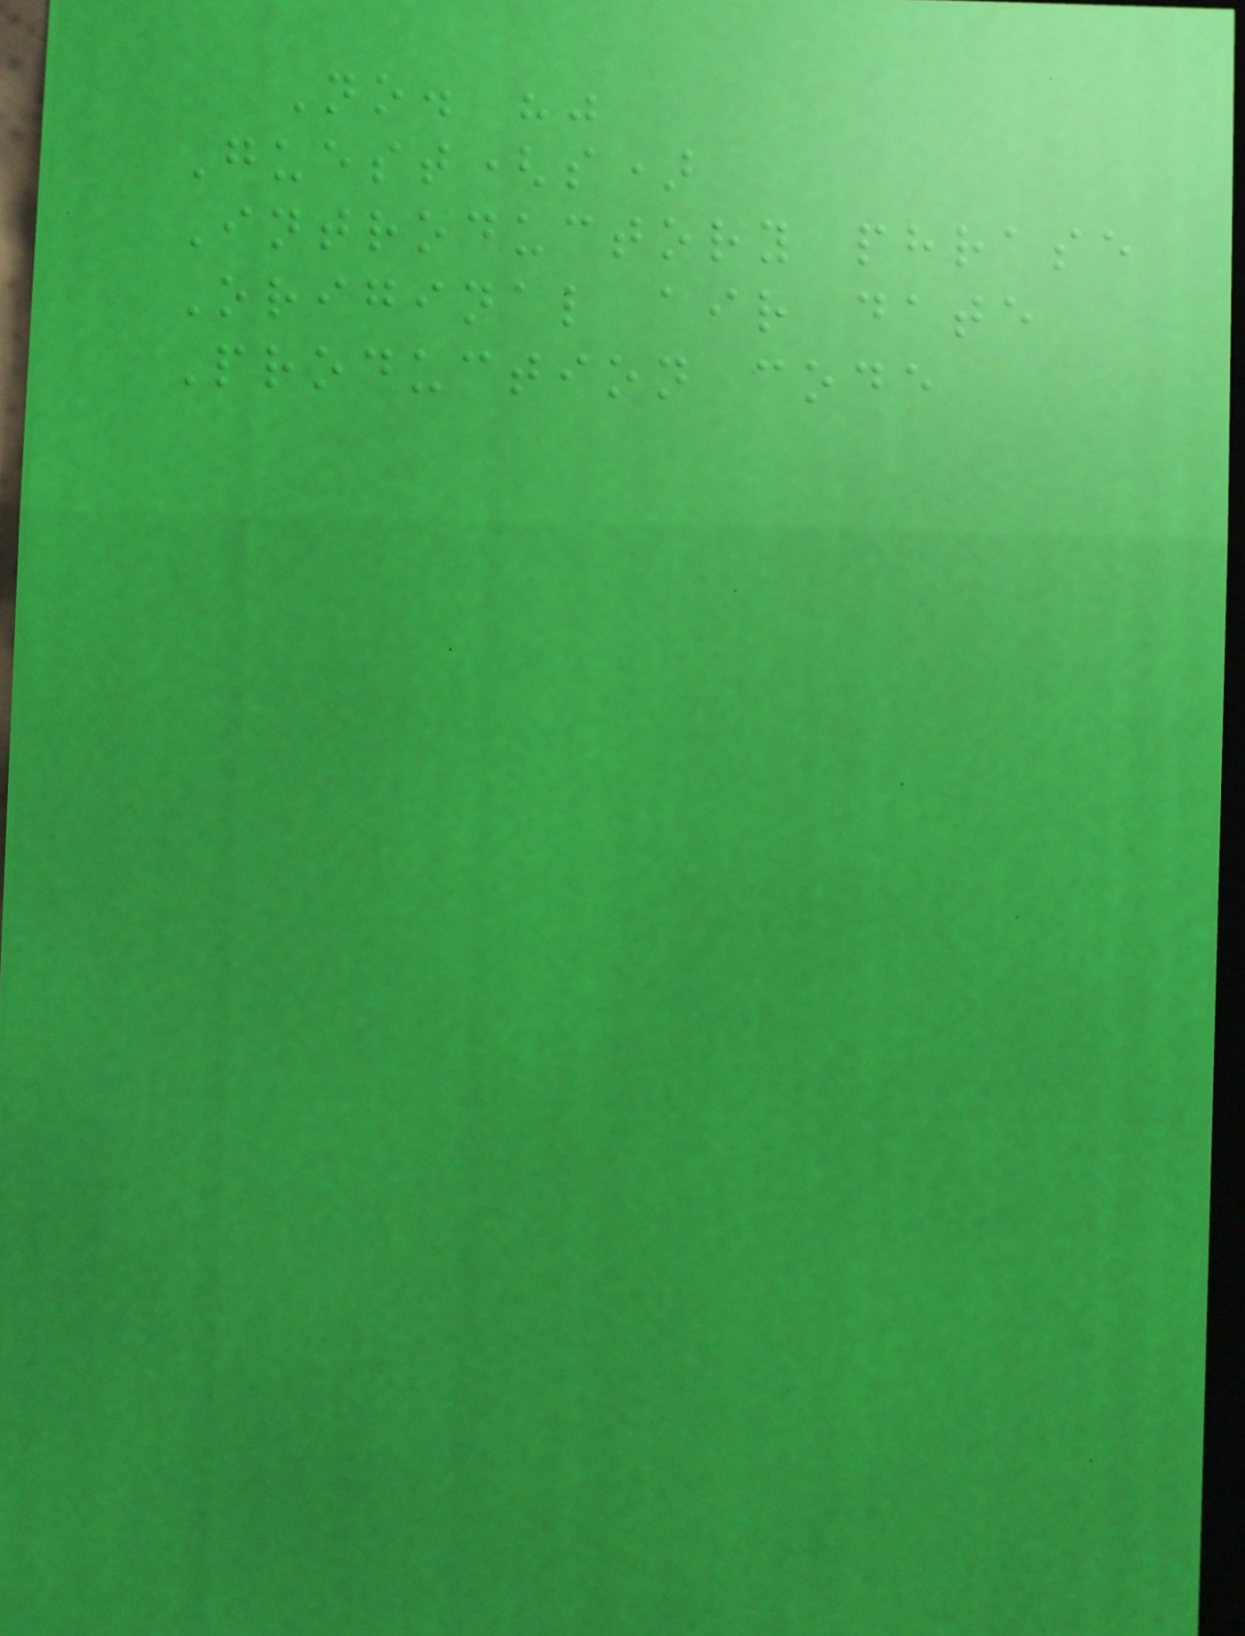No. ""
Guest(s)
Introductory phrase
Original air date
Production code
